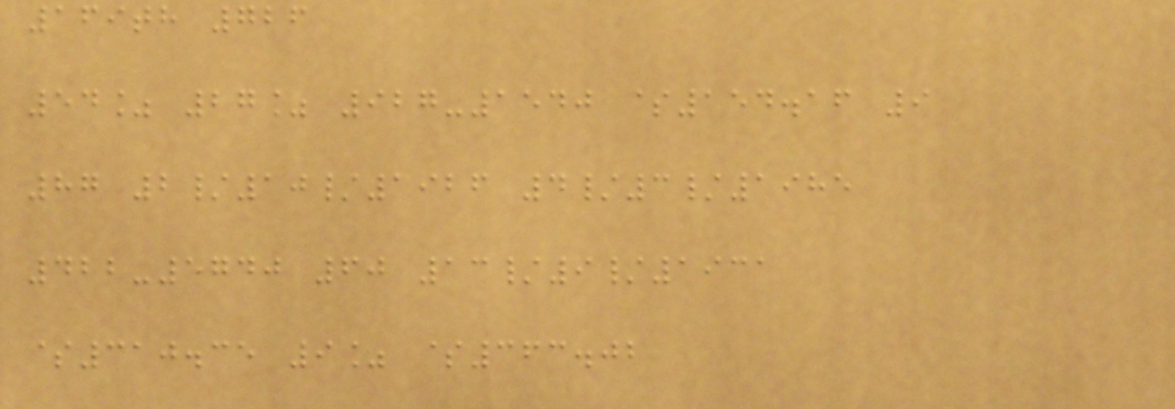169th 726
54% 27% 927-1540 $154.16 9
87 2/10/1926 4/3/1985
422-5740 60 13/9/1931
$310.35 9% $363.02
